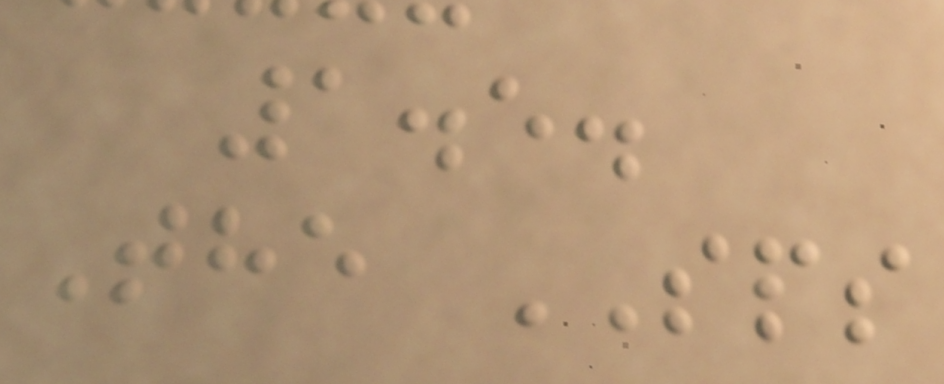1.5.
The SPS
